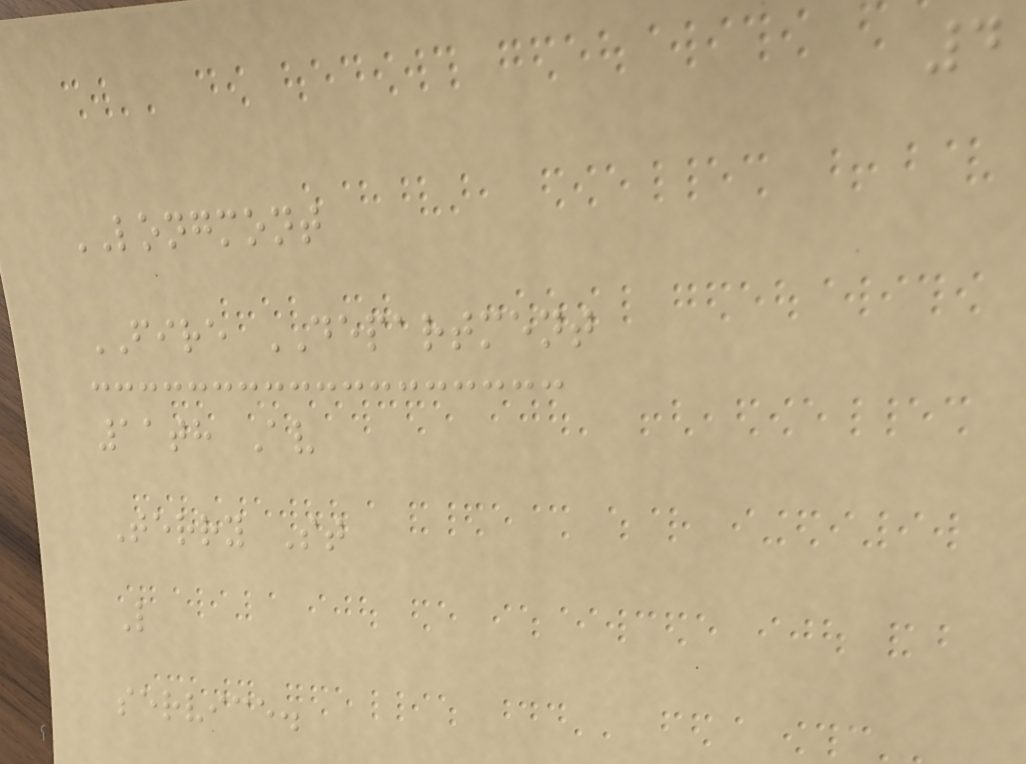4
LONGMONT
FIRE DEPARTMENT
11th Av
Terry St
L
service.
